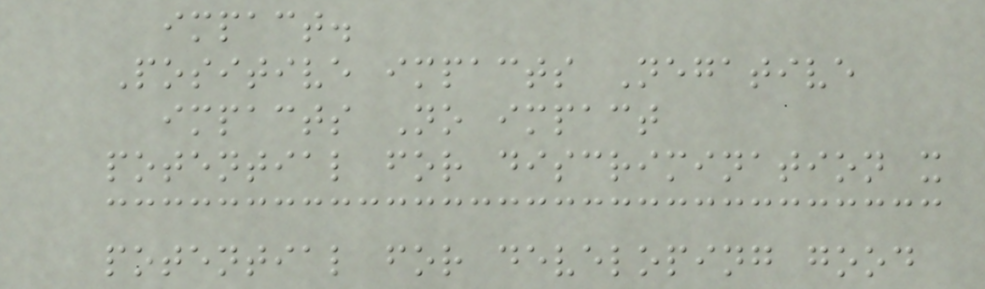impact.
Positive impacts Negative
impacts No impact
potential for discrimination x
potential for developing good
